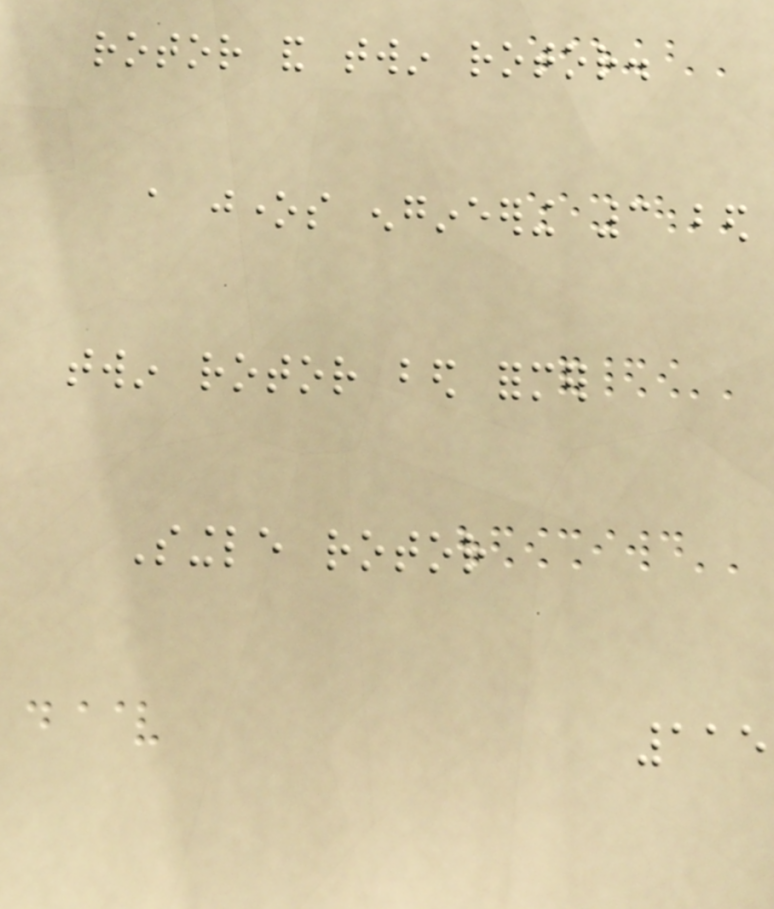rotor and twin rotor.
a jones engineering 3 bed
twin rotor bed former
Single rotor
115
